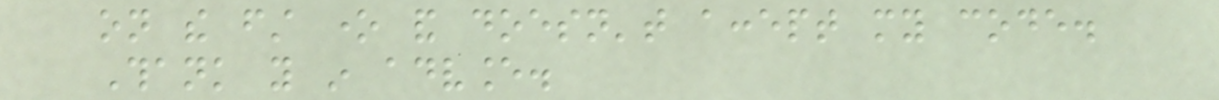on the first one and doesn't accept my code.
Thank you in advance.
